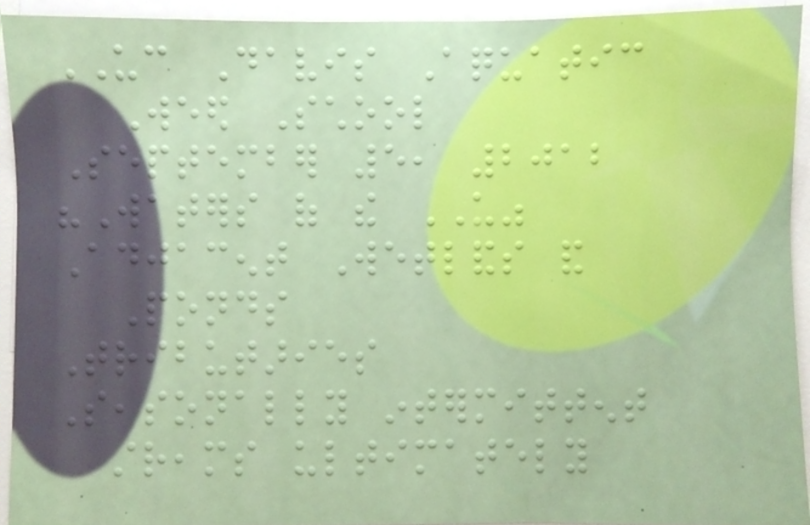UC Davis Aquatic
Weed School
September 5, 2012
"Waters of the US"
Adjacent Wetlands and
Ponds
Tributaries
Seasonally intermittent
streams ultimately
